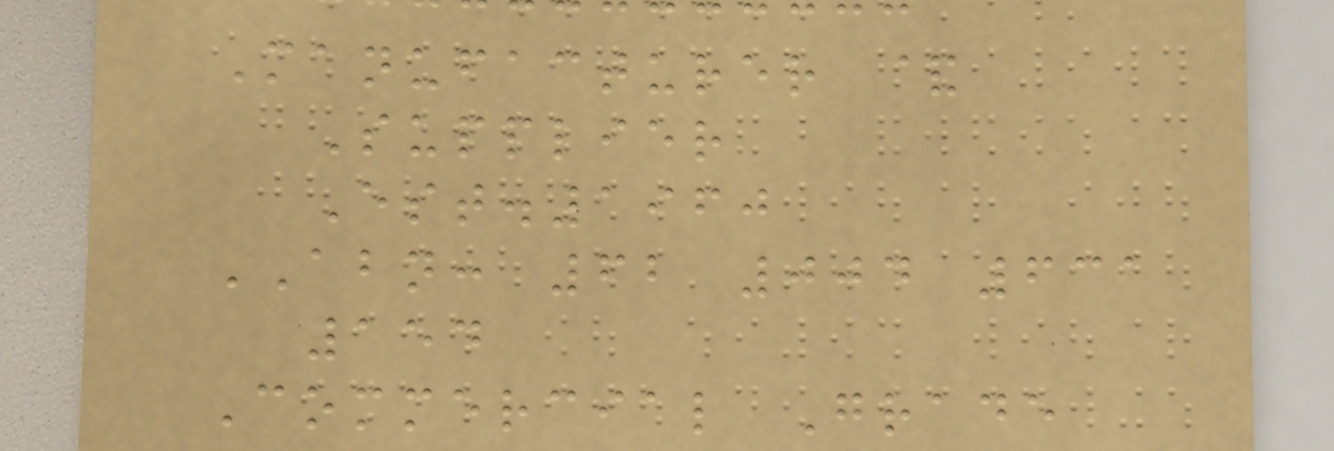Manufacturer &
Supplier
Est.1960
ABN: 62 004 631
154
Commercial Grade
